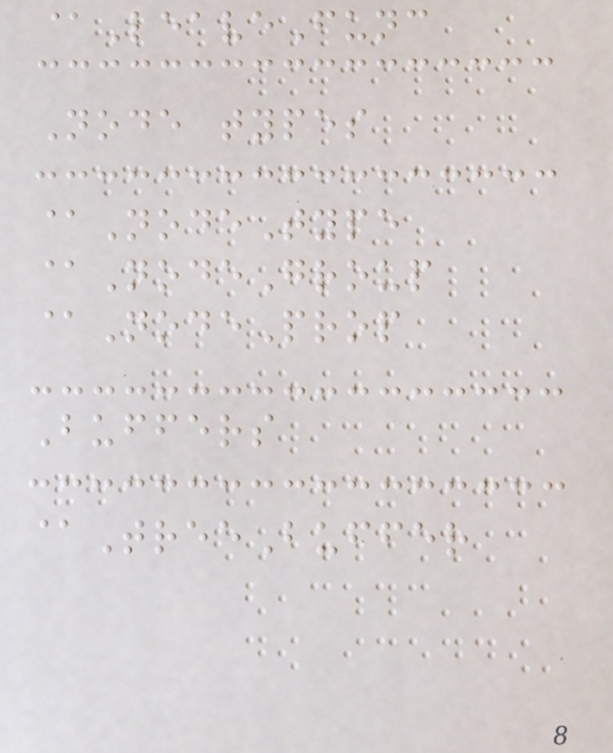@LeaveFunc
Node types
@NodeType
@NodeGroup
@NodeProp
Buffers
@TreeBuffer
